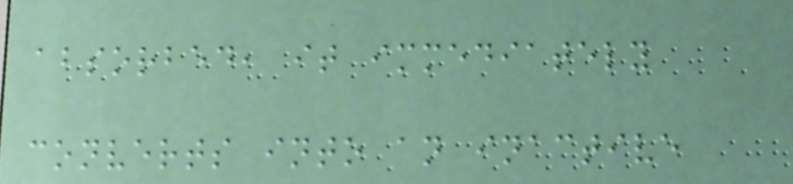absorbed, it immediately
converts into an inactive
